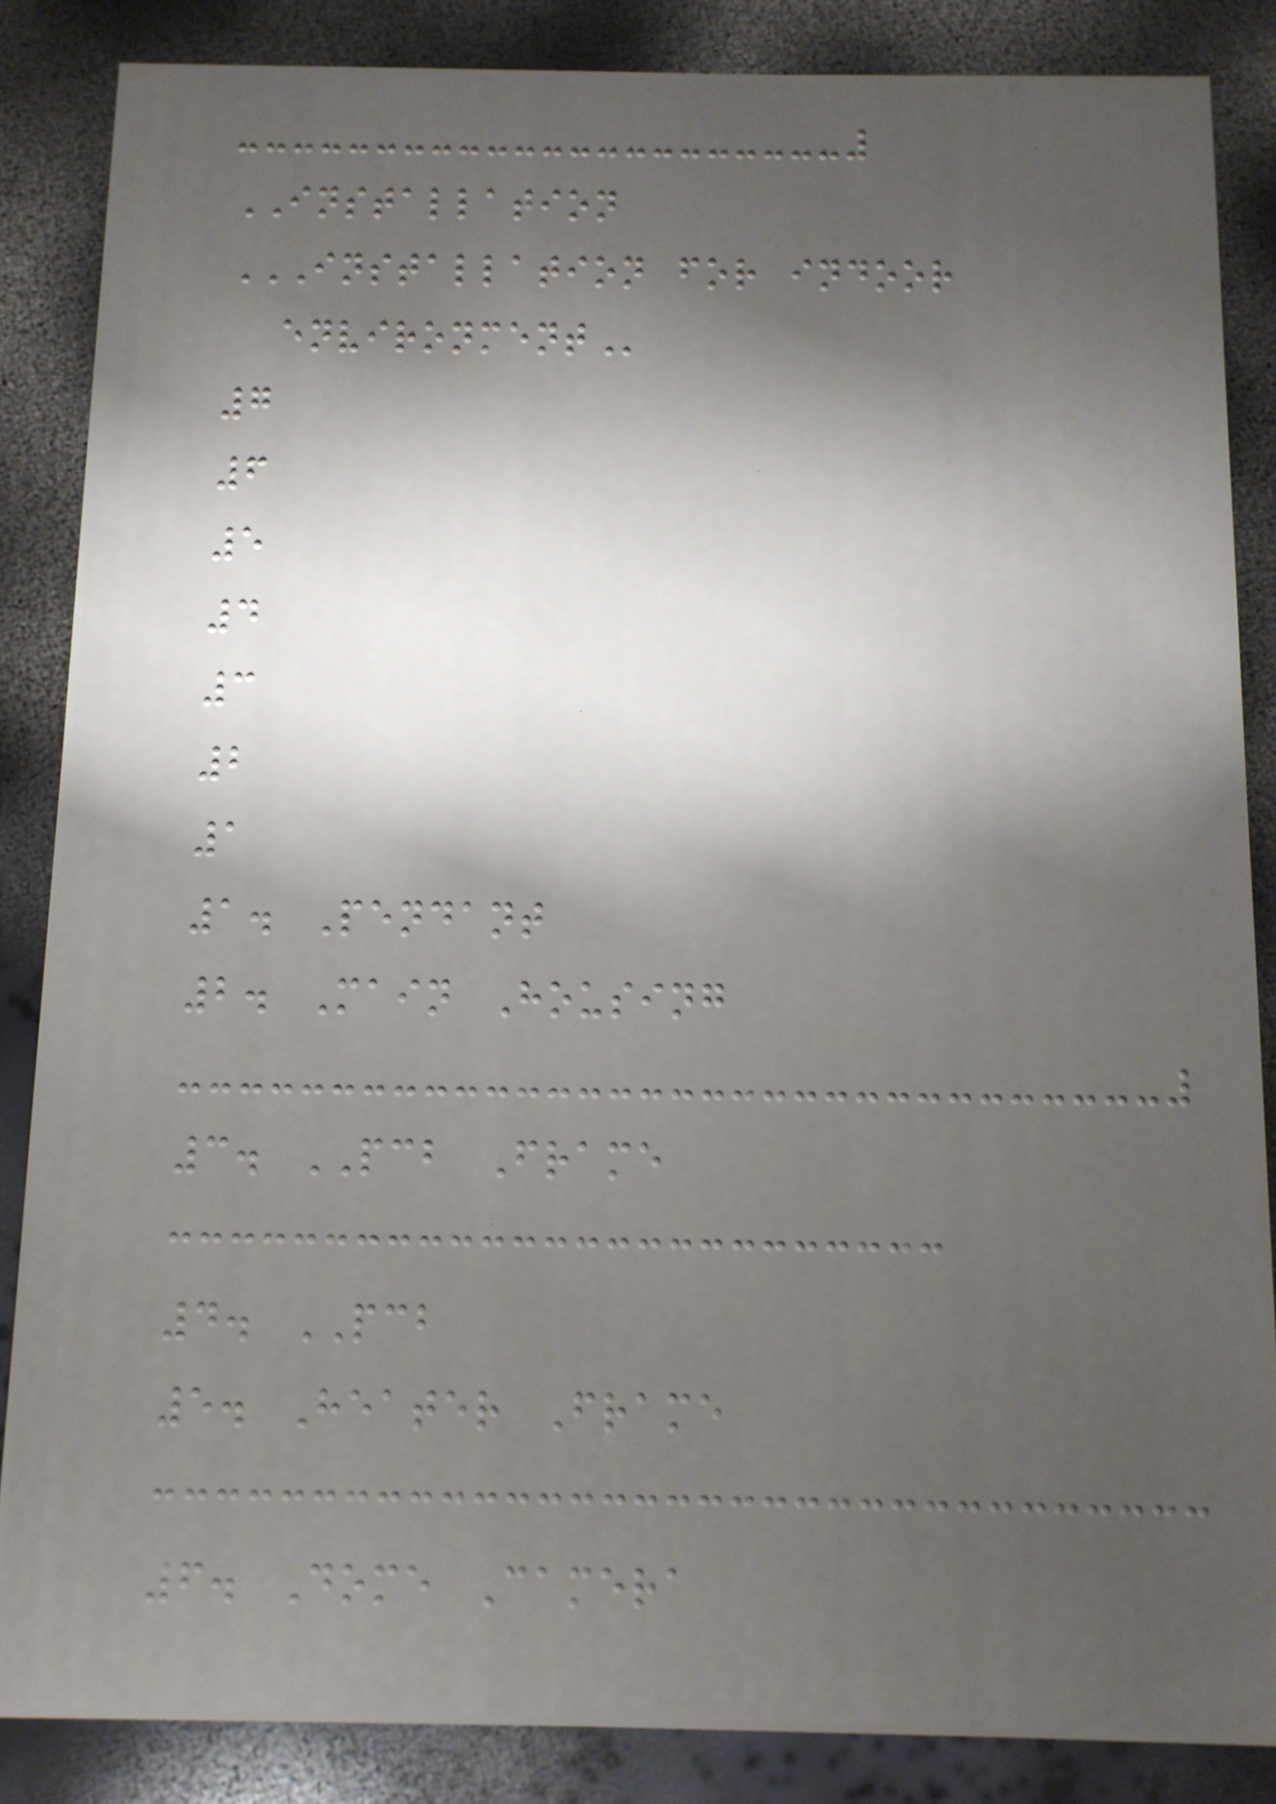INSTALLATION
INSTALLATION FOR INDOOR
ENVIRONMENT
7
6
5
4
3
2
1
1. Pendant
2. Main Housing
3. PCB Frame
4. PCB
5. Heater Frame
6. Dome Camera
